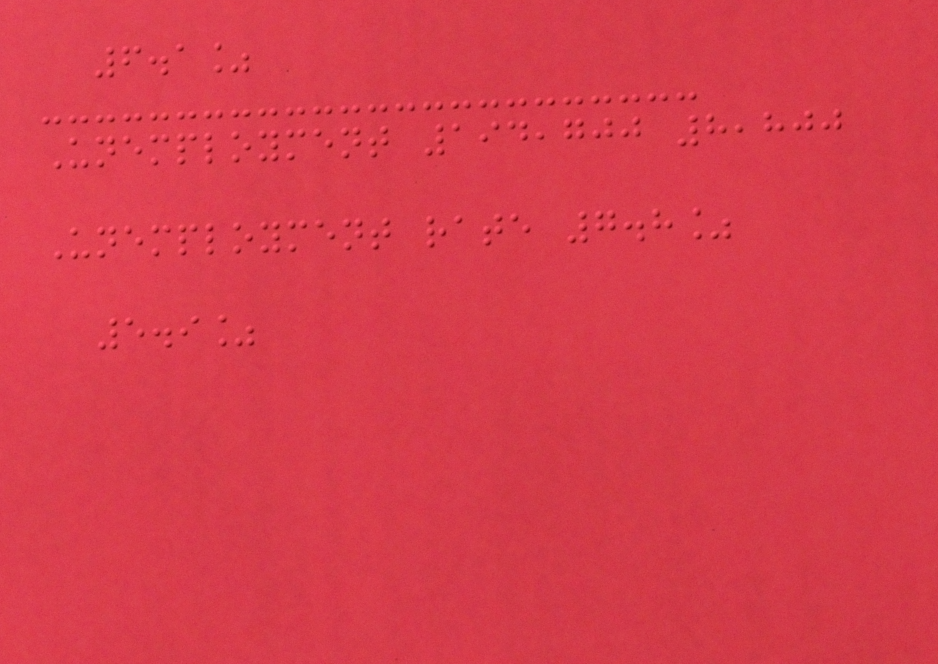6.1%
Unemployment 194,700 8,800
Unemployment rate 7.8%
5.9%
